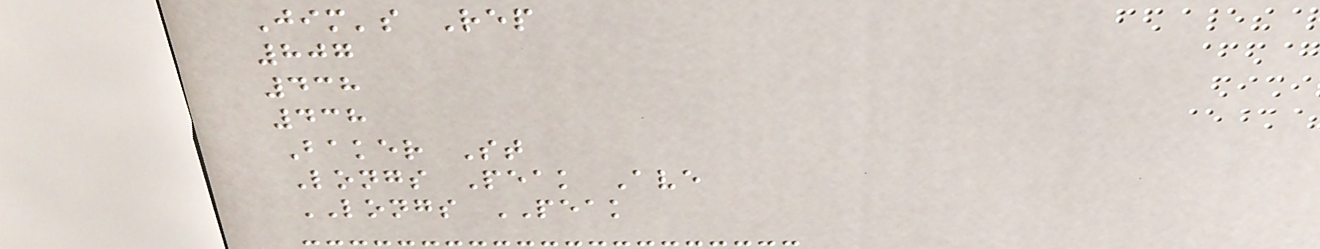Jim's Rep
807
438
438
Baker St
Longs Peak Ave
LONGS PEAK
